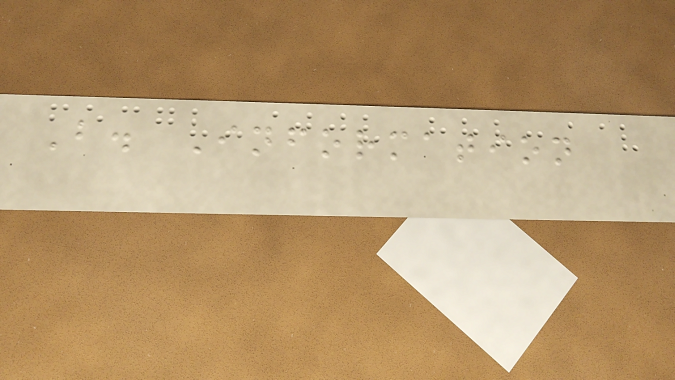B. Information
